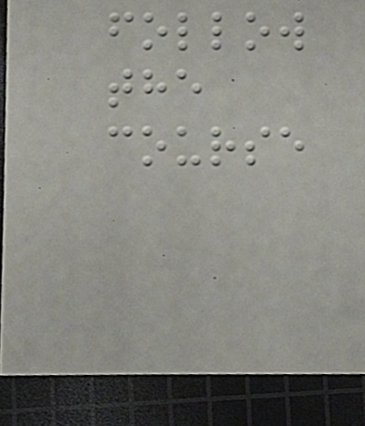follow
the
course
